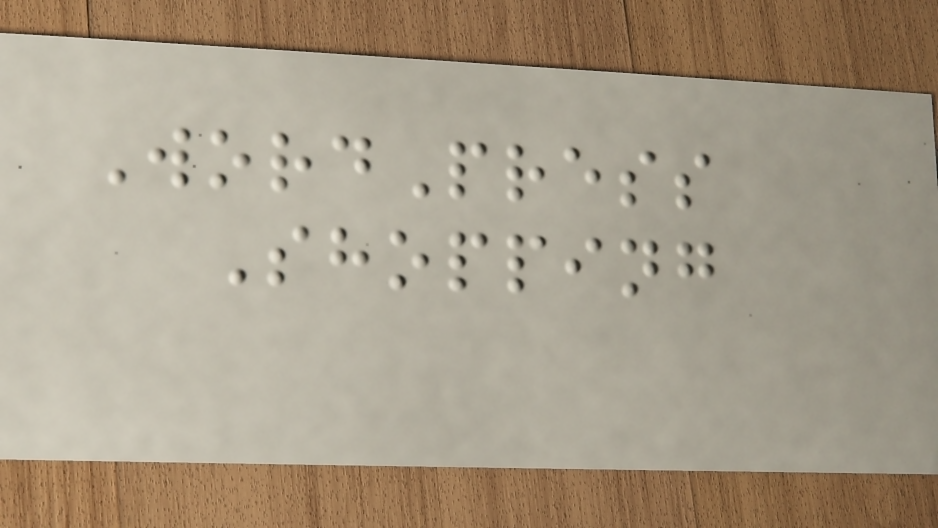WordPress
Shopping
